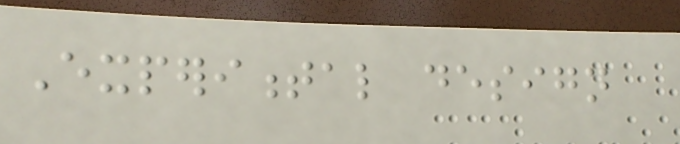Experimental design
